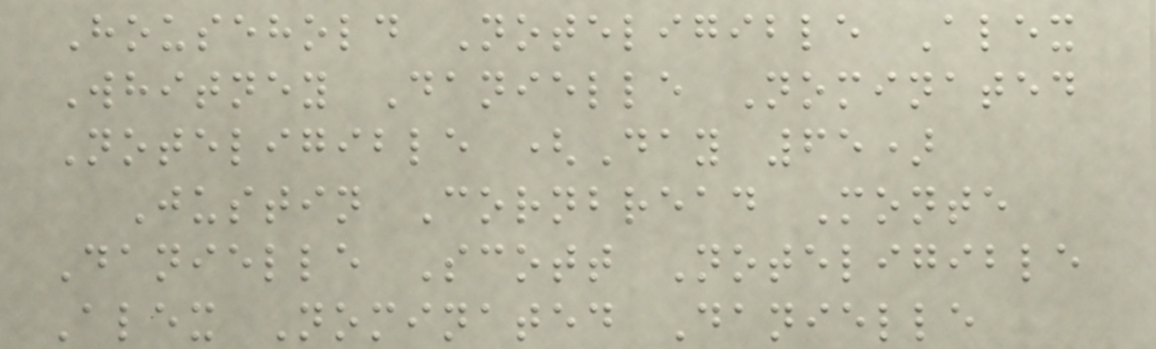Household Noteligible Alex
Whitney Danielle Nominated
Noteligible (Day 65)
Justin Cornbread Monte
Danielle Scott Noteligible
Alex Nominated Danielle
